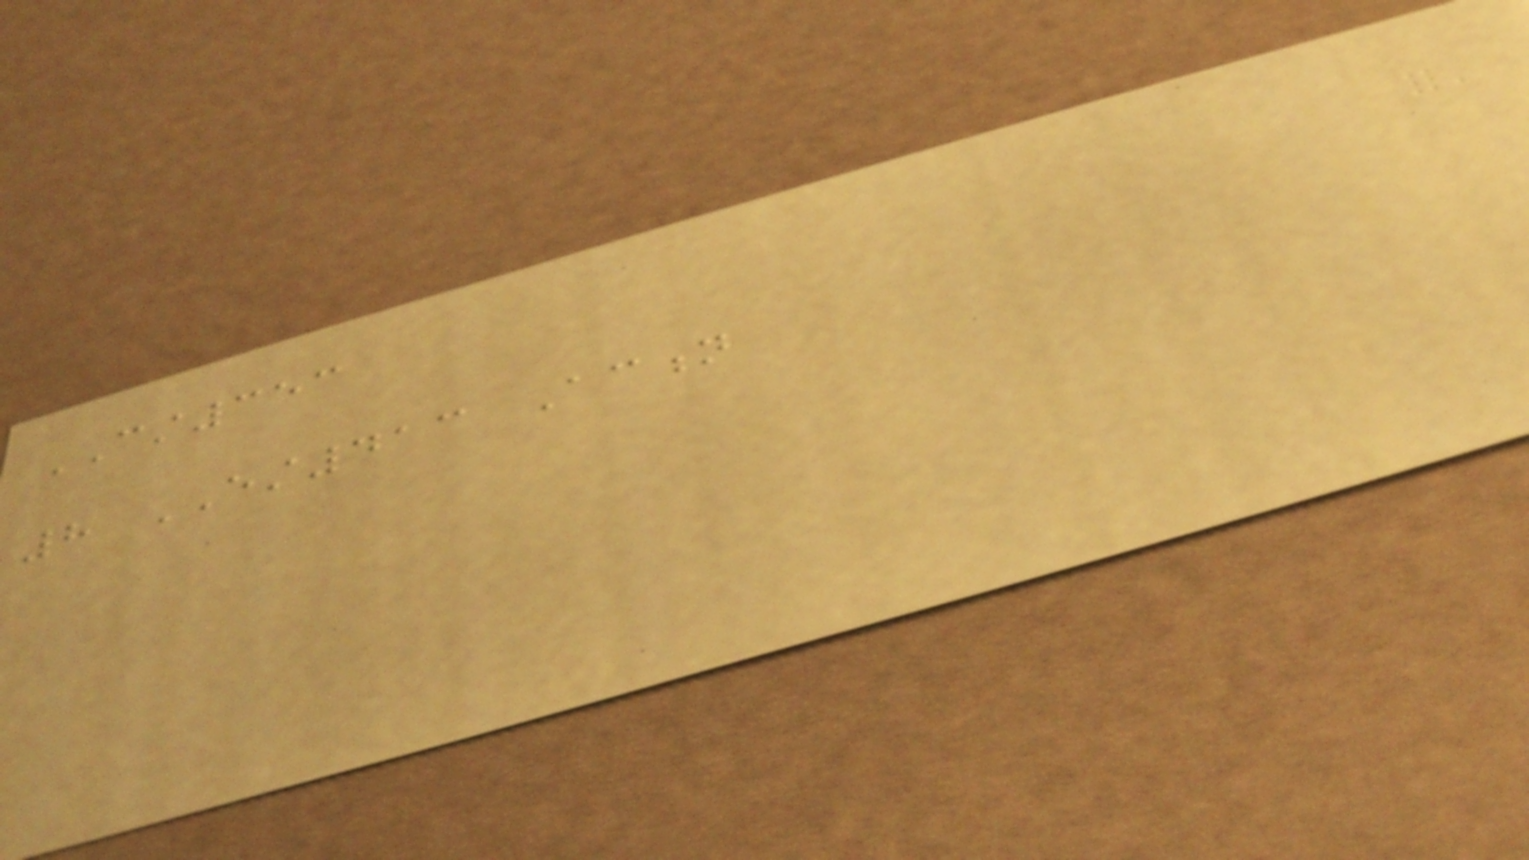CST353
8 EST413 Action
